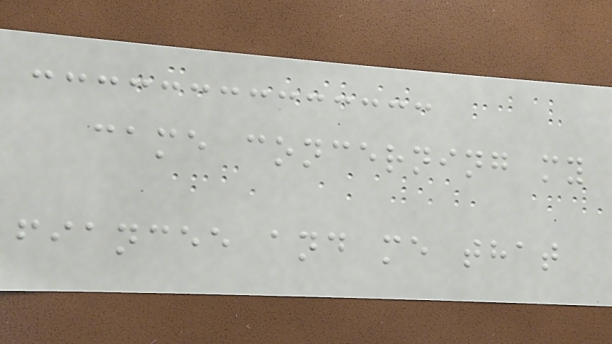came concerning my
fiancee and me that
